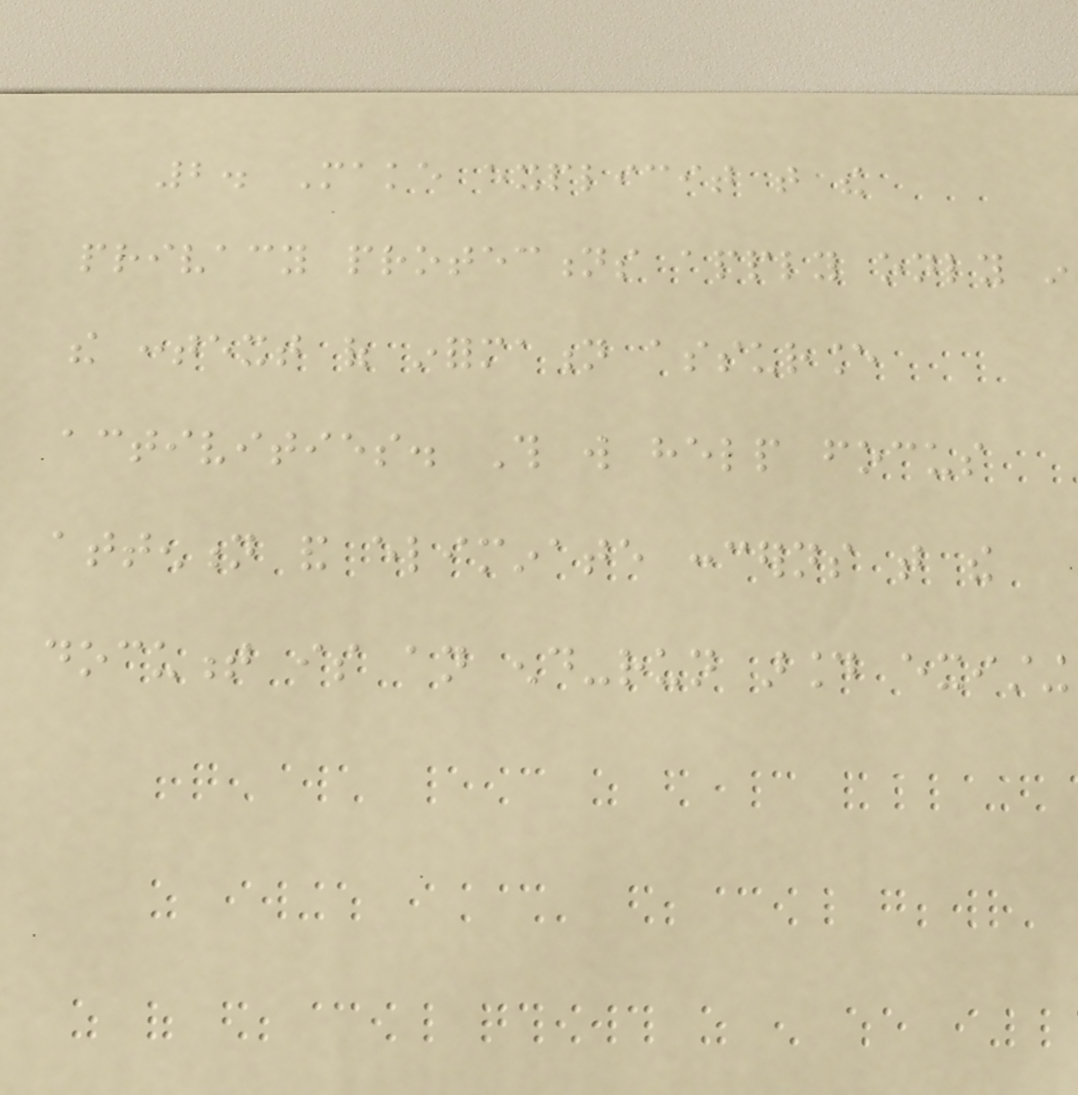2. Make explicit that the
privacy protections apply only in
the context of information assurance
activities. This will help focus
attention and eliminate concerns that the
document is an end-run around existing
